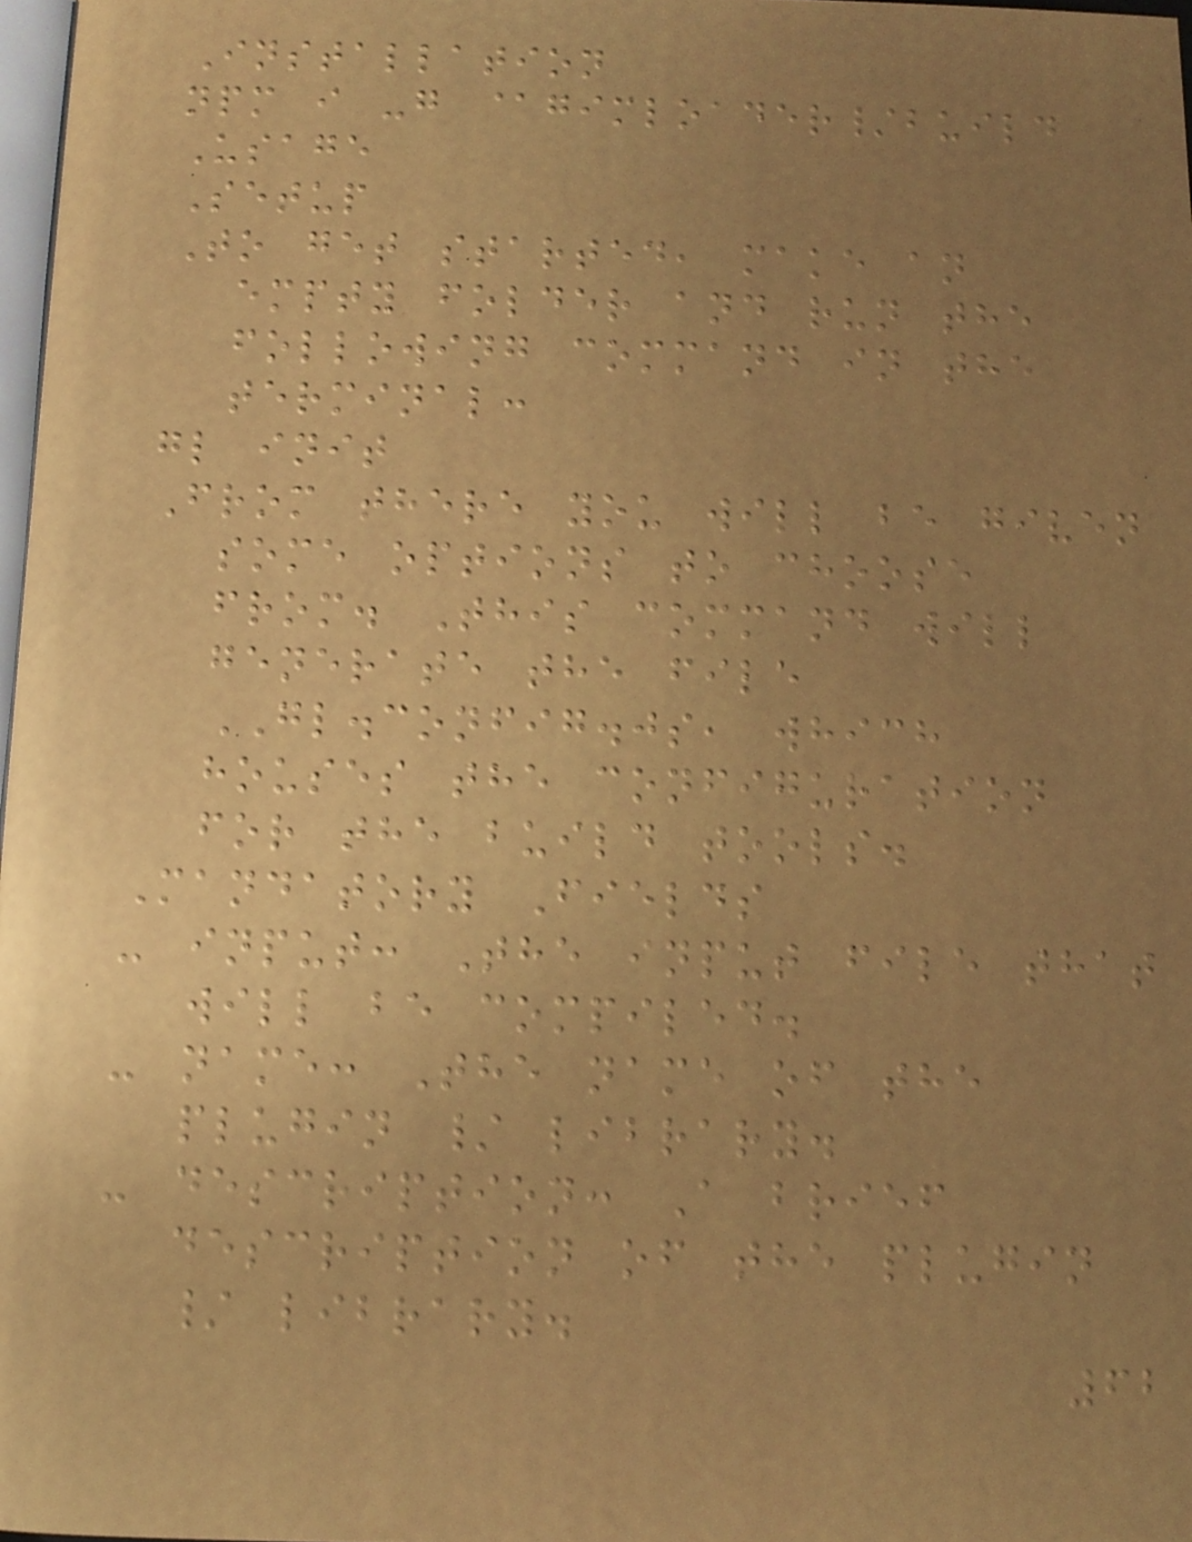Installation
npm i -g @gimloader/build
Usage
Setup
To get started, make an
empty folder and run the
following command in the
terminal:
gl init
From there you will be given
some options to choose
from. This command will
generate the file
GL.config.js, which
houses the configuration
for the build tools.
Mandatory Fields
- input: The input file that
will be compiled.
- name: The name of the
plugin / library.
- description: A brief
description of the plugin
/ library.
62
